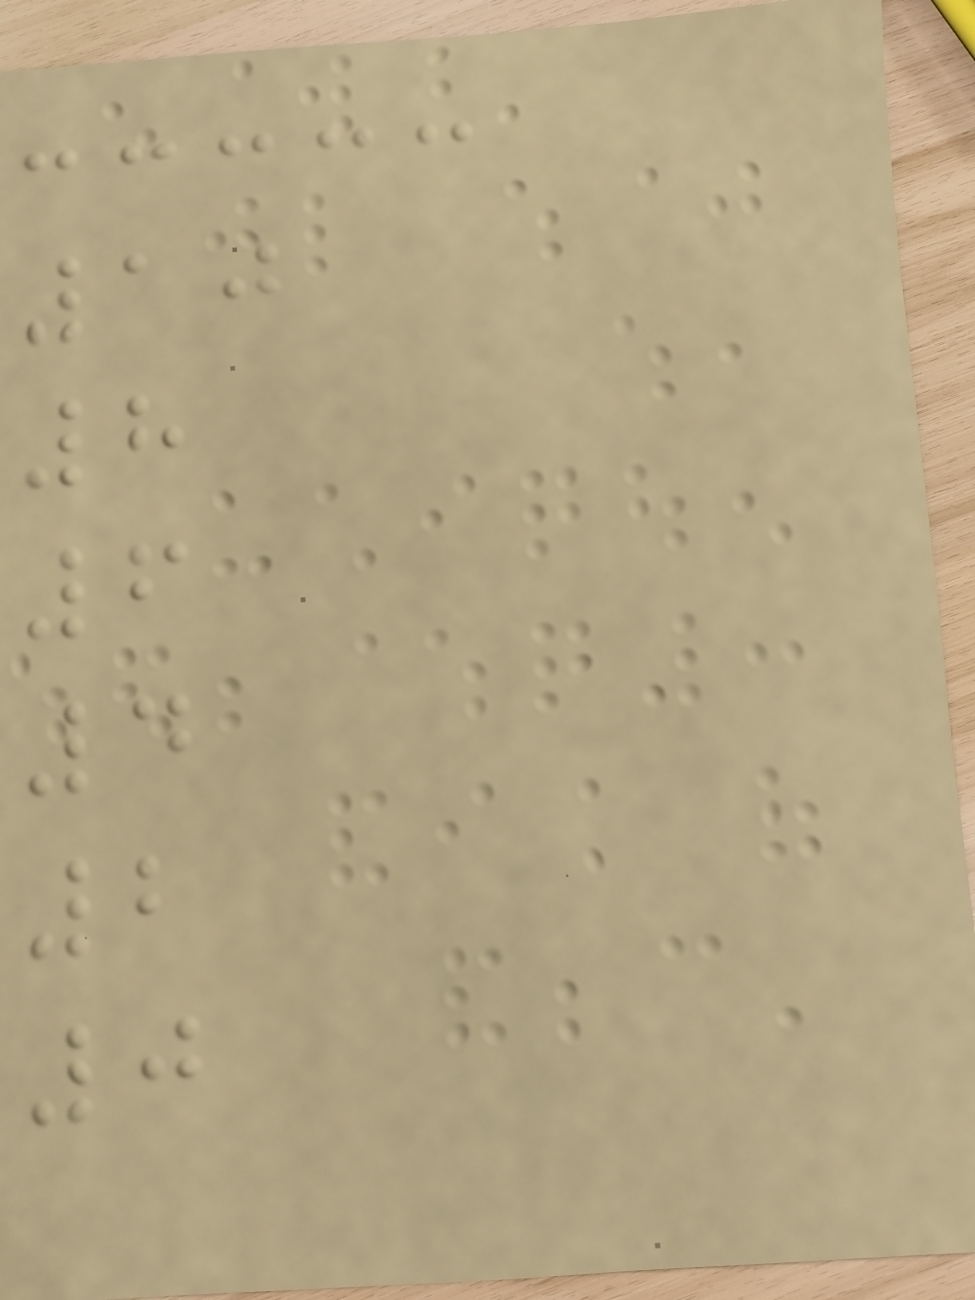10
8
6
4
2
0
